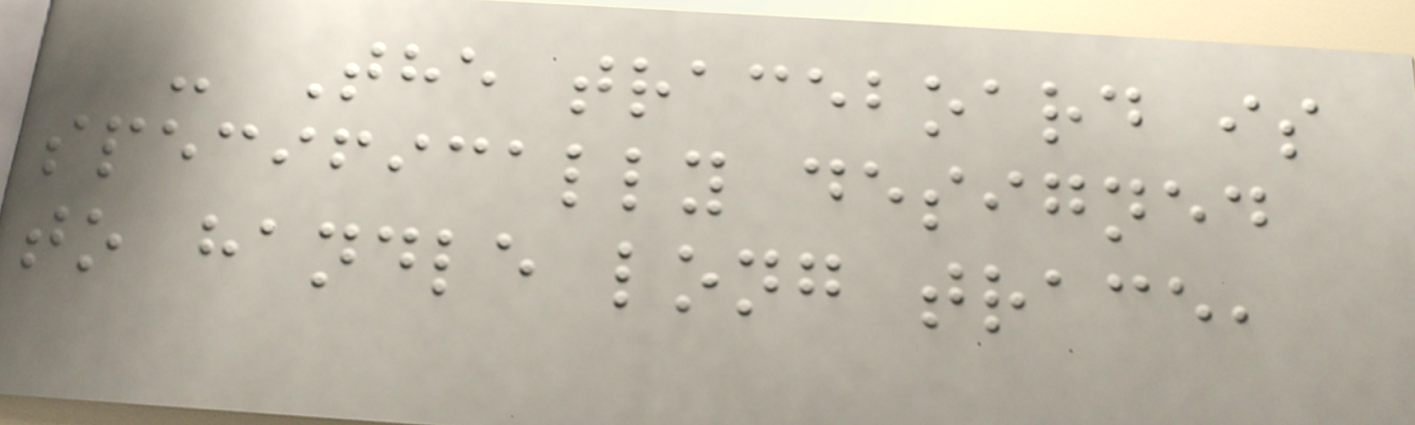- The traceboard is
specifically designed
to handle long trace,
